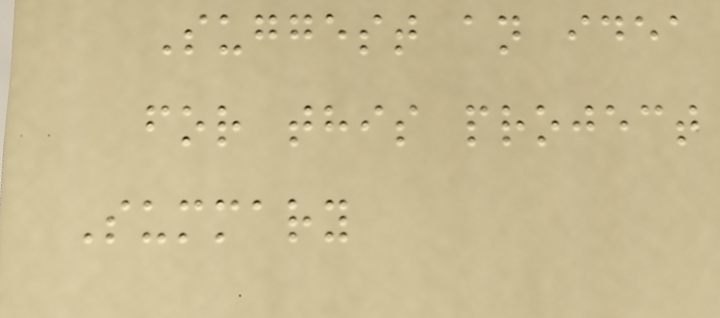Suggest an idea
for this project
Summary
